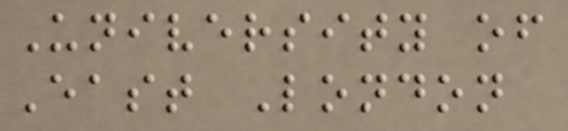University of
East London
